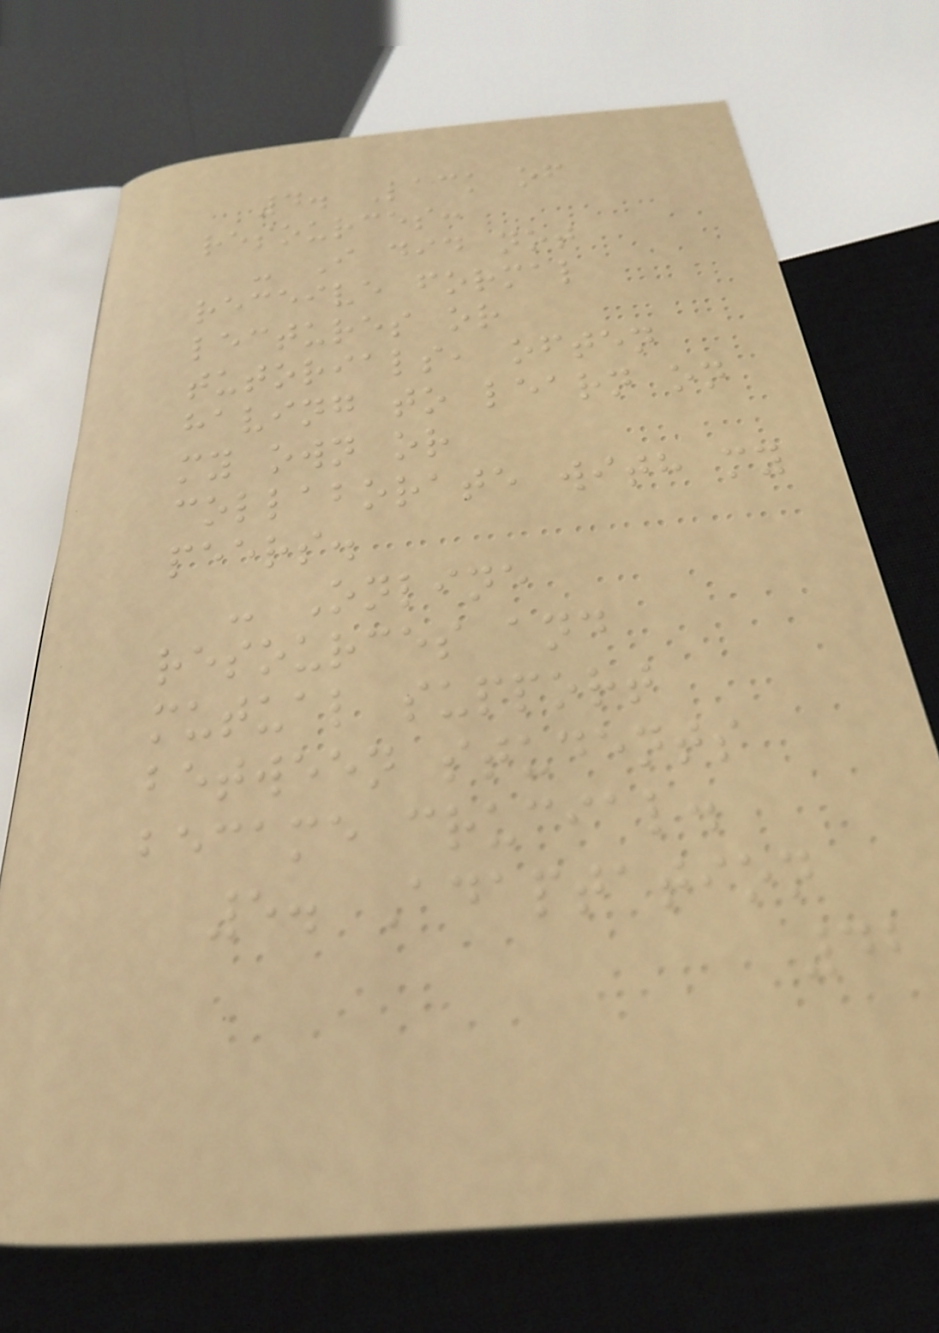4. Lack of
resources:
- I did not
receive formal
lectures or
tutorials, often
having to learn on
my own or
collaborate with my
peers.
- Online
resources and
mutual support
between students
became crucial.
5. Adaptation
42
